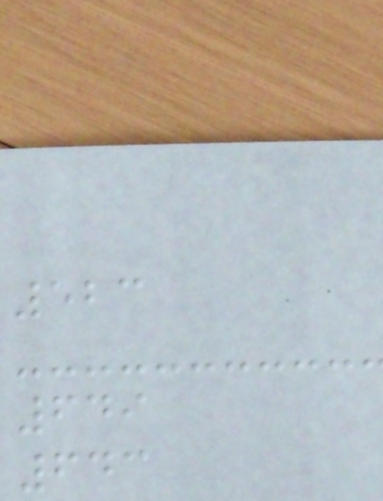523
649
643
